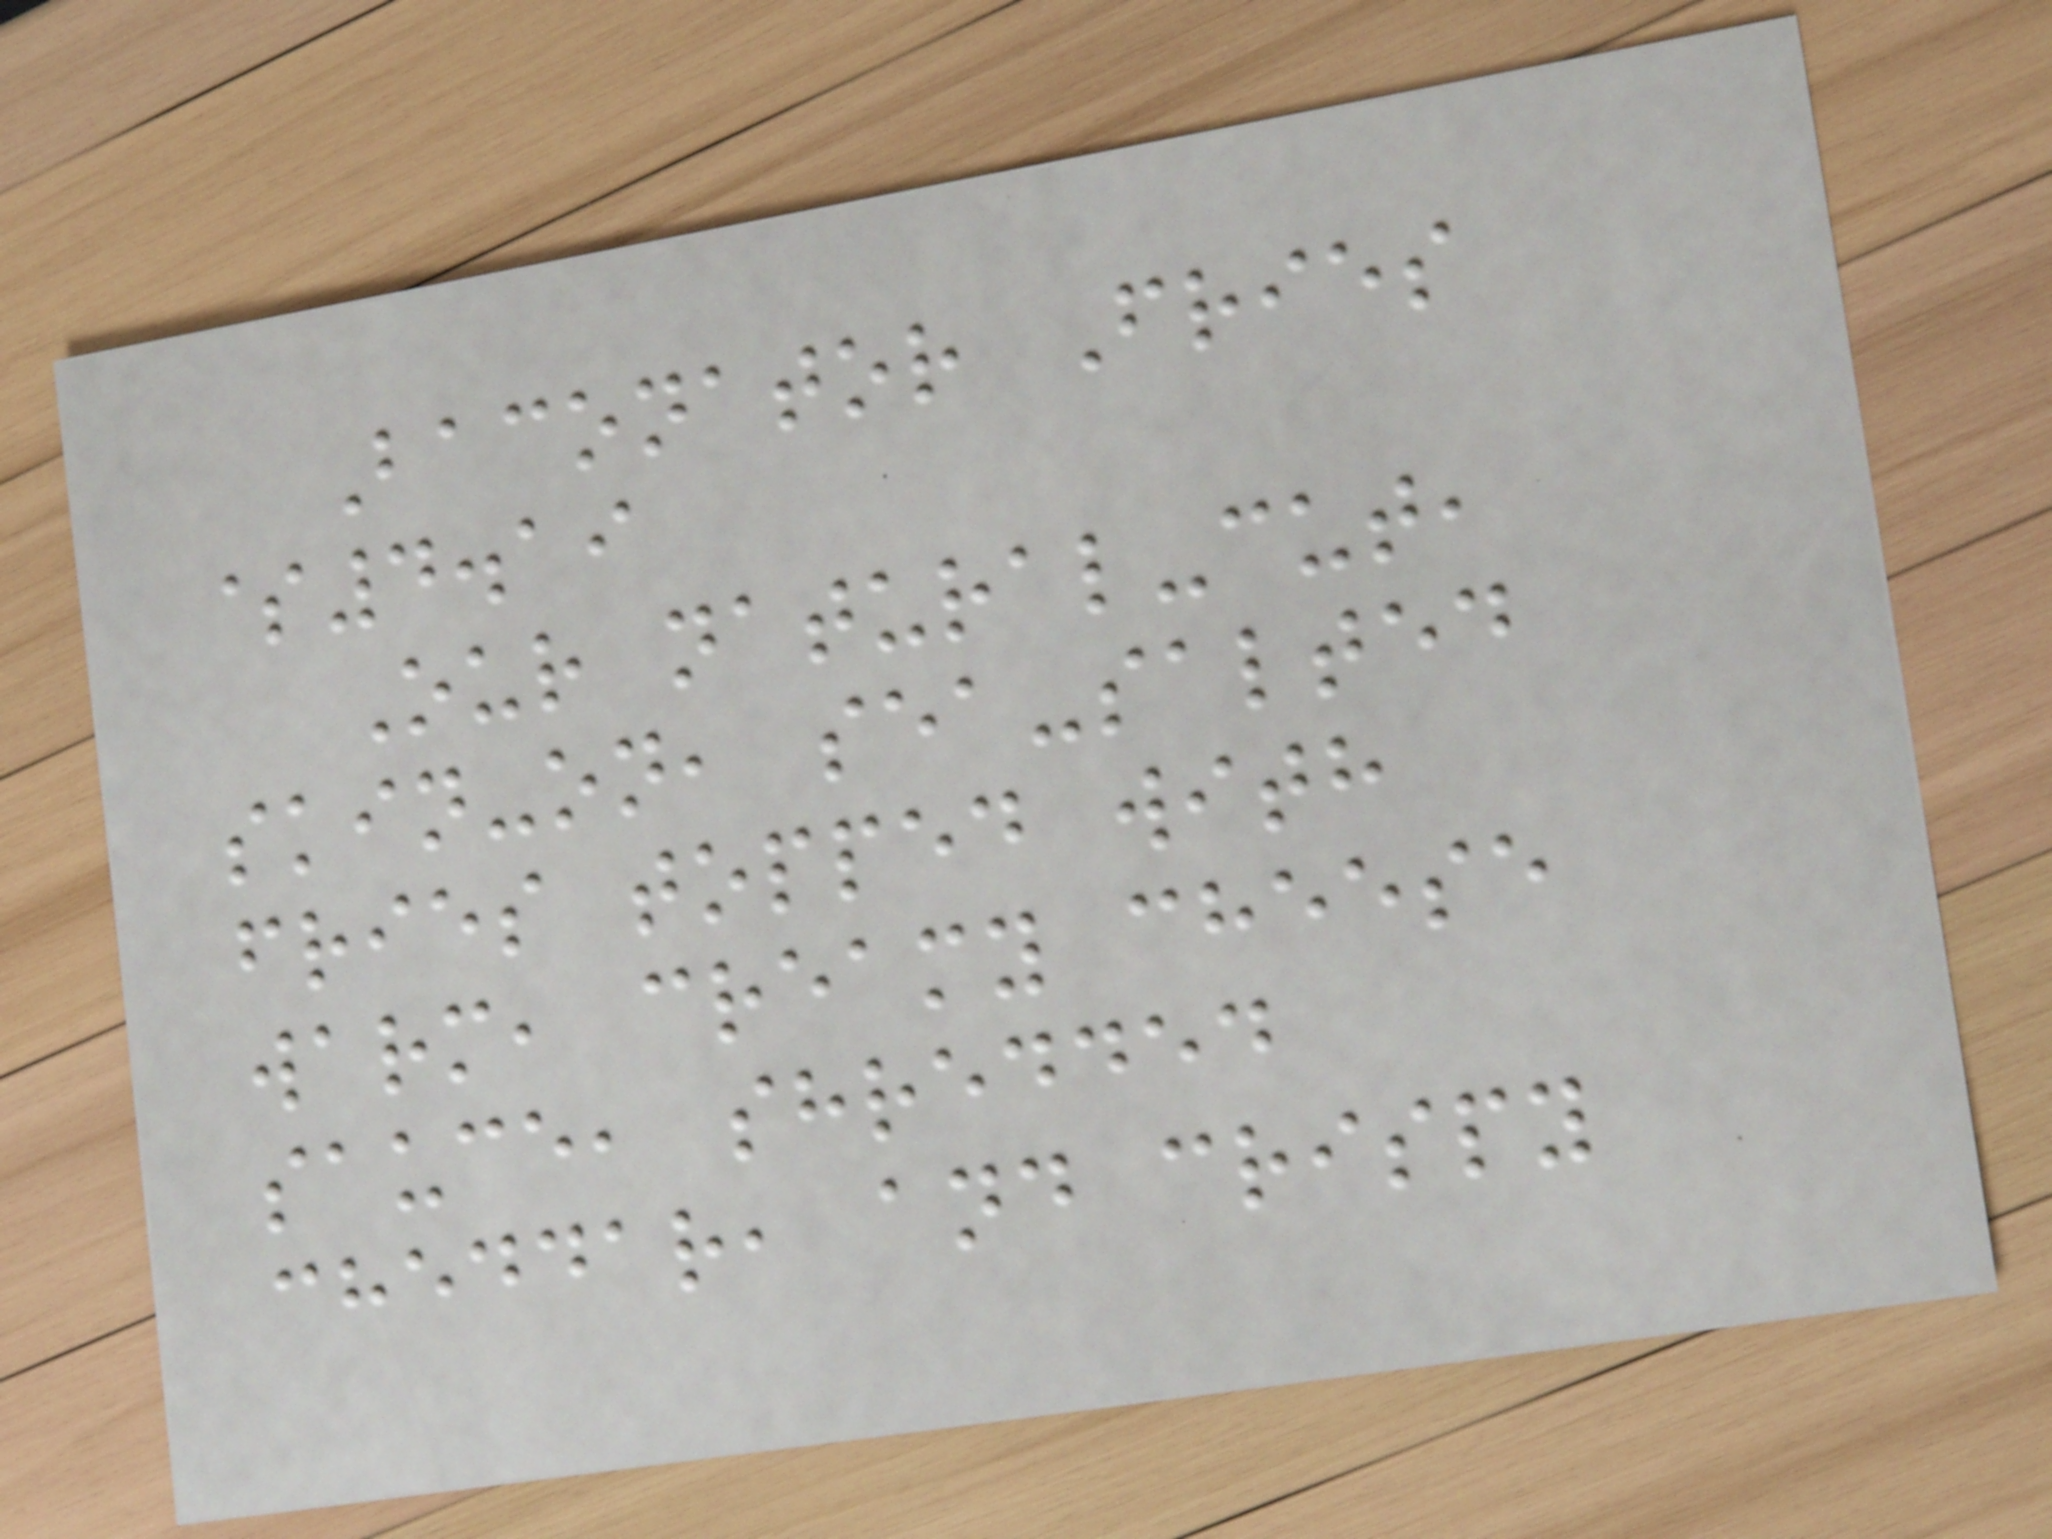Baconator Fries
$4.19
Our natural-cut,
skin-on, sea-salted
fries topped with
warm, creamy cheese
sauce, shredded
cheddar, and crispy
